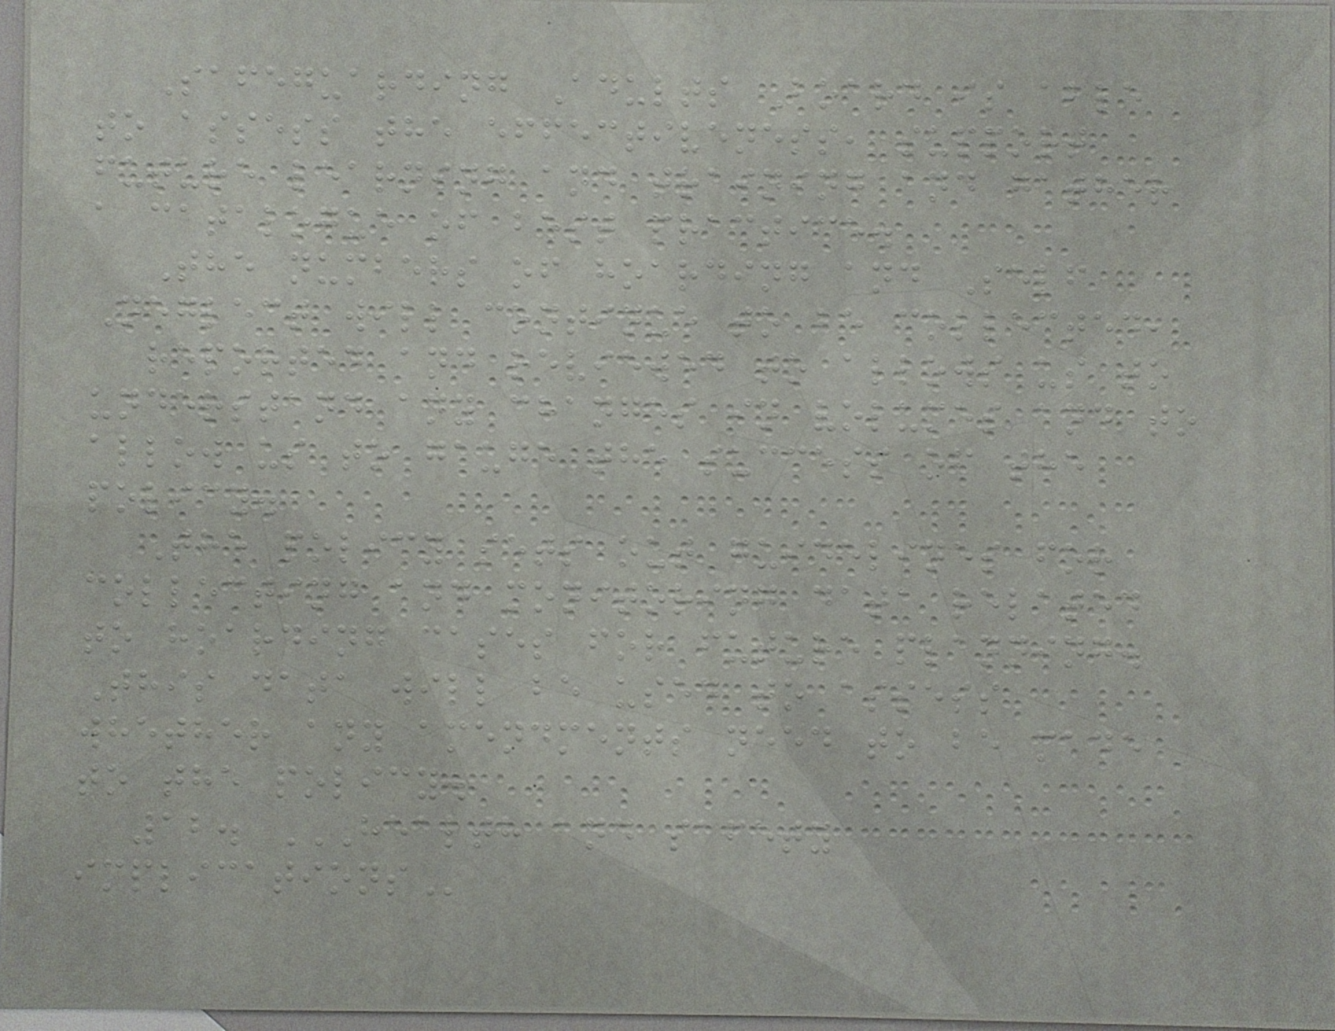Safeguarding Adults Board is able
to assess the effectiveness, support
future learning and training and gather
a catalogue of best practice.
The numbers of hoarding and Self
Neglect will continue to be collected,
reported and reviewed to allows us to
understand any changes in volumes and to
allow us to gauge the success of the
policy.
The policy sets out guidelines for
collecting and monitoring data related
to hoarding cases for future planning.
This data will be used to assess
whether any amendments need to be made
to the policy.
12. HEALTH AND SAFETY
IMPLICATIONS
